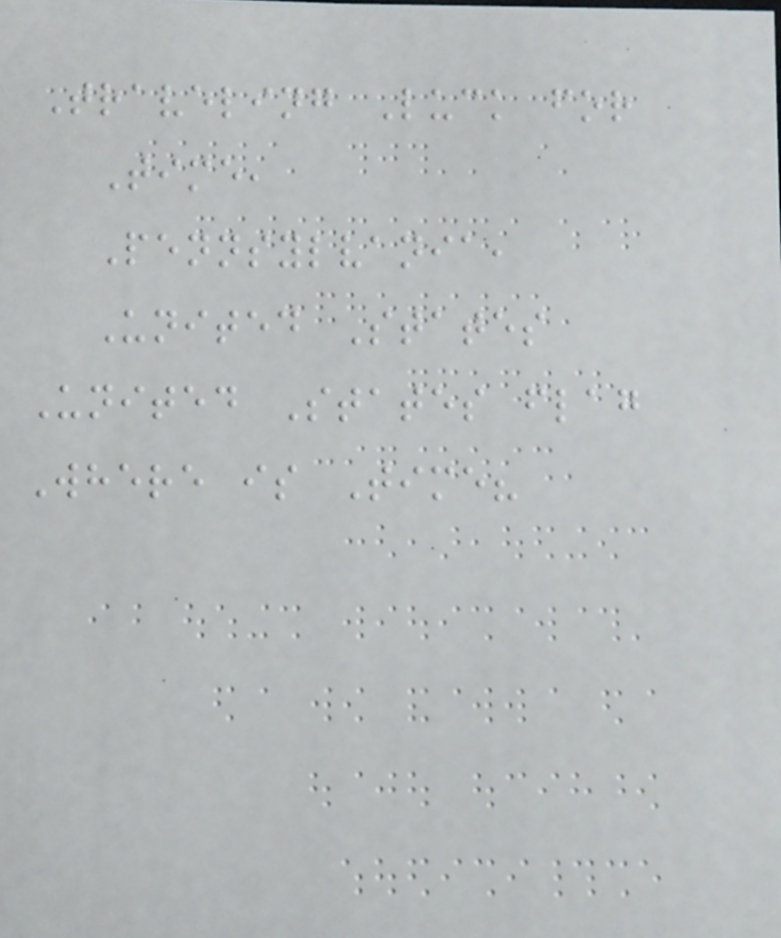Traveling Luck for
Time,
Pennsylvania,
United States
United States flag
Where is Time?
